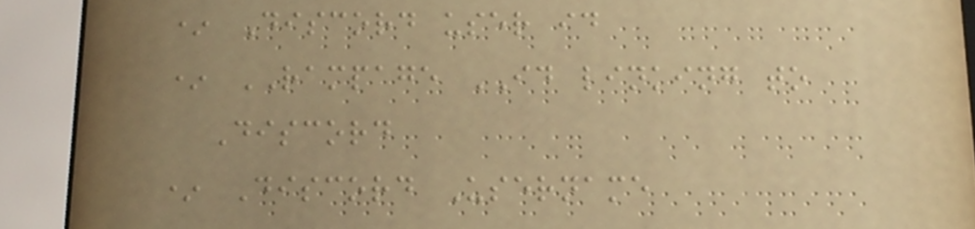* Discord user id
* RAMPAGE ID linking to
Discord
* Discord Username
